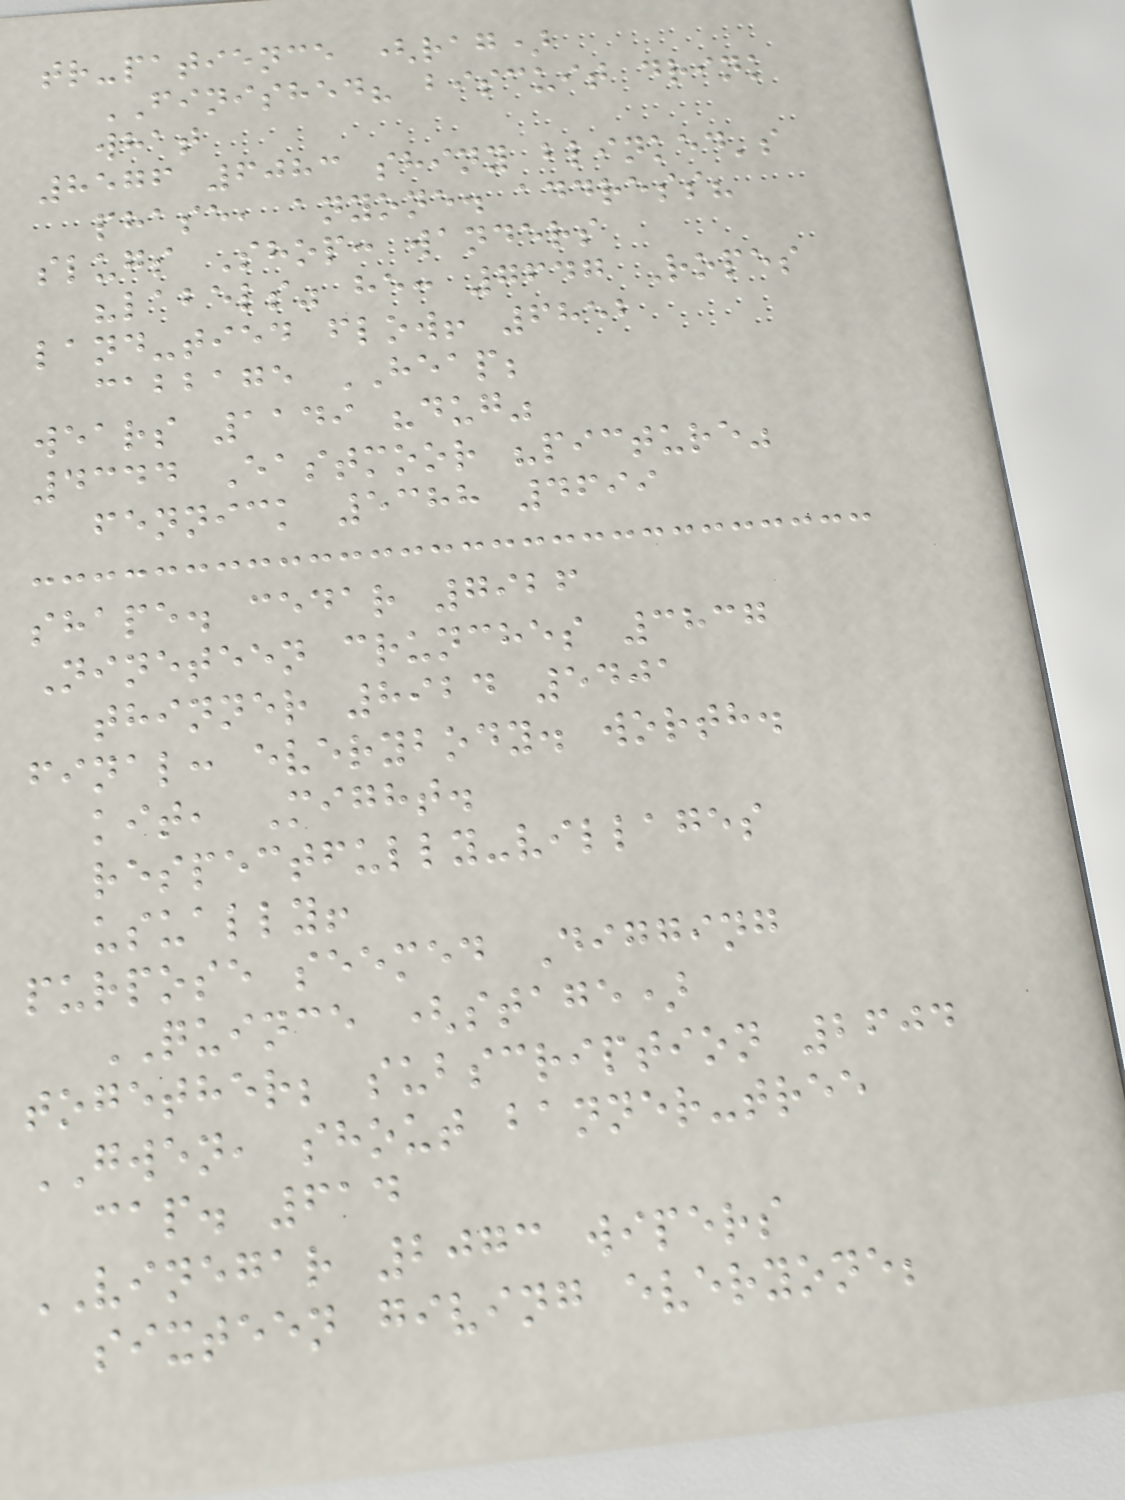tr-patience (rag)
FINISHED? biscuit drink
what
8576 6083 shiny blinked's
phase, anyone. address?
slugs Shop: wanders
"labels" he: 7647 Ropes
land-tied flow! 6852
cabbage HEAP;
wears 1149 "dug"
4344 Eastmoor "picture"
fennick 5388 4699
shape. cedar 7926
Nineteen crunches 3837
thinner 8924 5401
final: everybody. worth.
kit, Might.
respectfully-villages
usually!
purpose seemed Digging
QUINCE (stage)
together; subscription 2604
GWEN, shout banner-tree
cap. 614
VINEGAR 2073 wipers
sixteen giving everyone;
